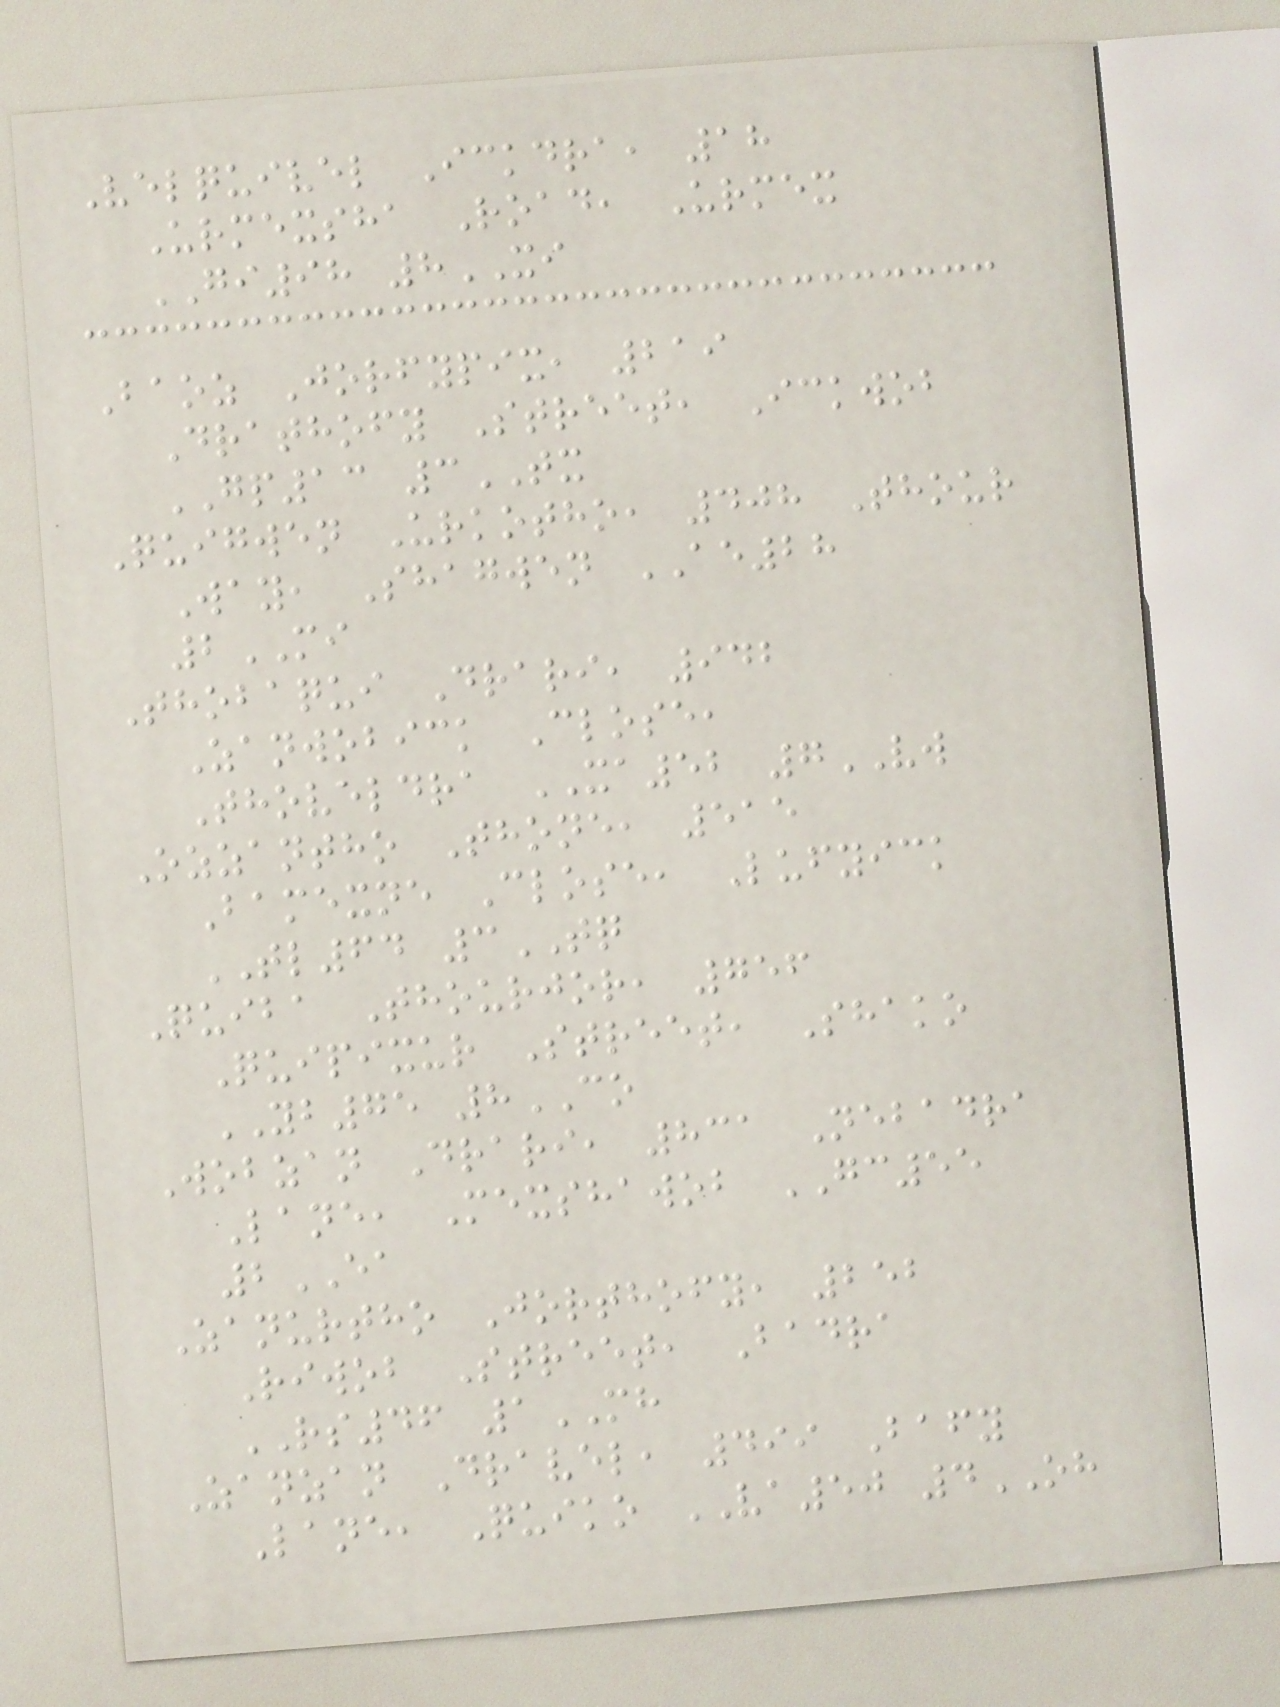Velquivel Ickdra, 18
Urmexsha Road, Urmex
GI98 8XI
Baoz Jorfypix, 219
Drathofy Street, Ickwob
GP13 3TX
Quigwen Urkotho, 408 Thour
Way, Shagwen AE28
2MI
Thobaqui Drari, 942
Zanwobick Close,
Thoveldra XA52 7VW
Ozzantho Thone, 515
Bamexne Close, Lufyick
TL64 3TQ
Quiba Thourjor, 756
Quipixur Street, Shako
YB75 8CO
Wobzan Drari, 831 Nebadra
Lane, Mexshawob GC55
2EA
Zanurtho Jorthofy, 252
Riwob Street, Badra
RS46 1MH
Zanzan Dravel, 499 Bafy
Lane, Quiko VA50 4OH
